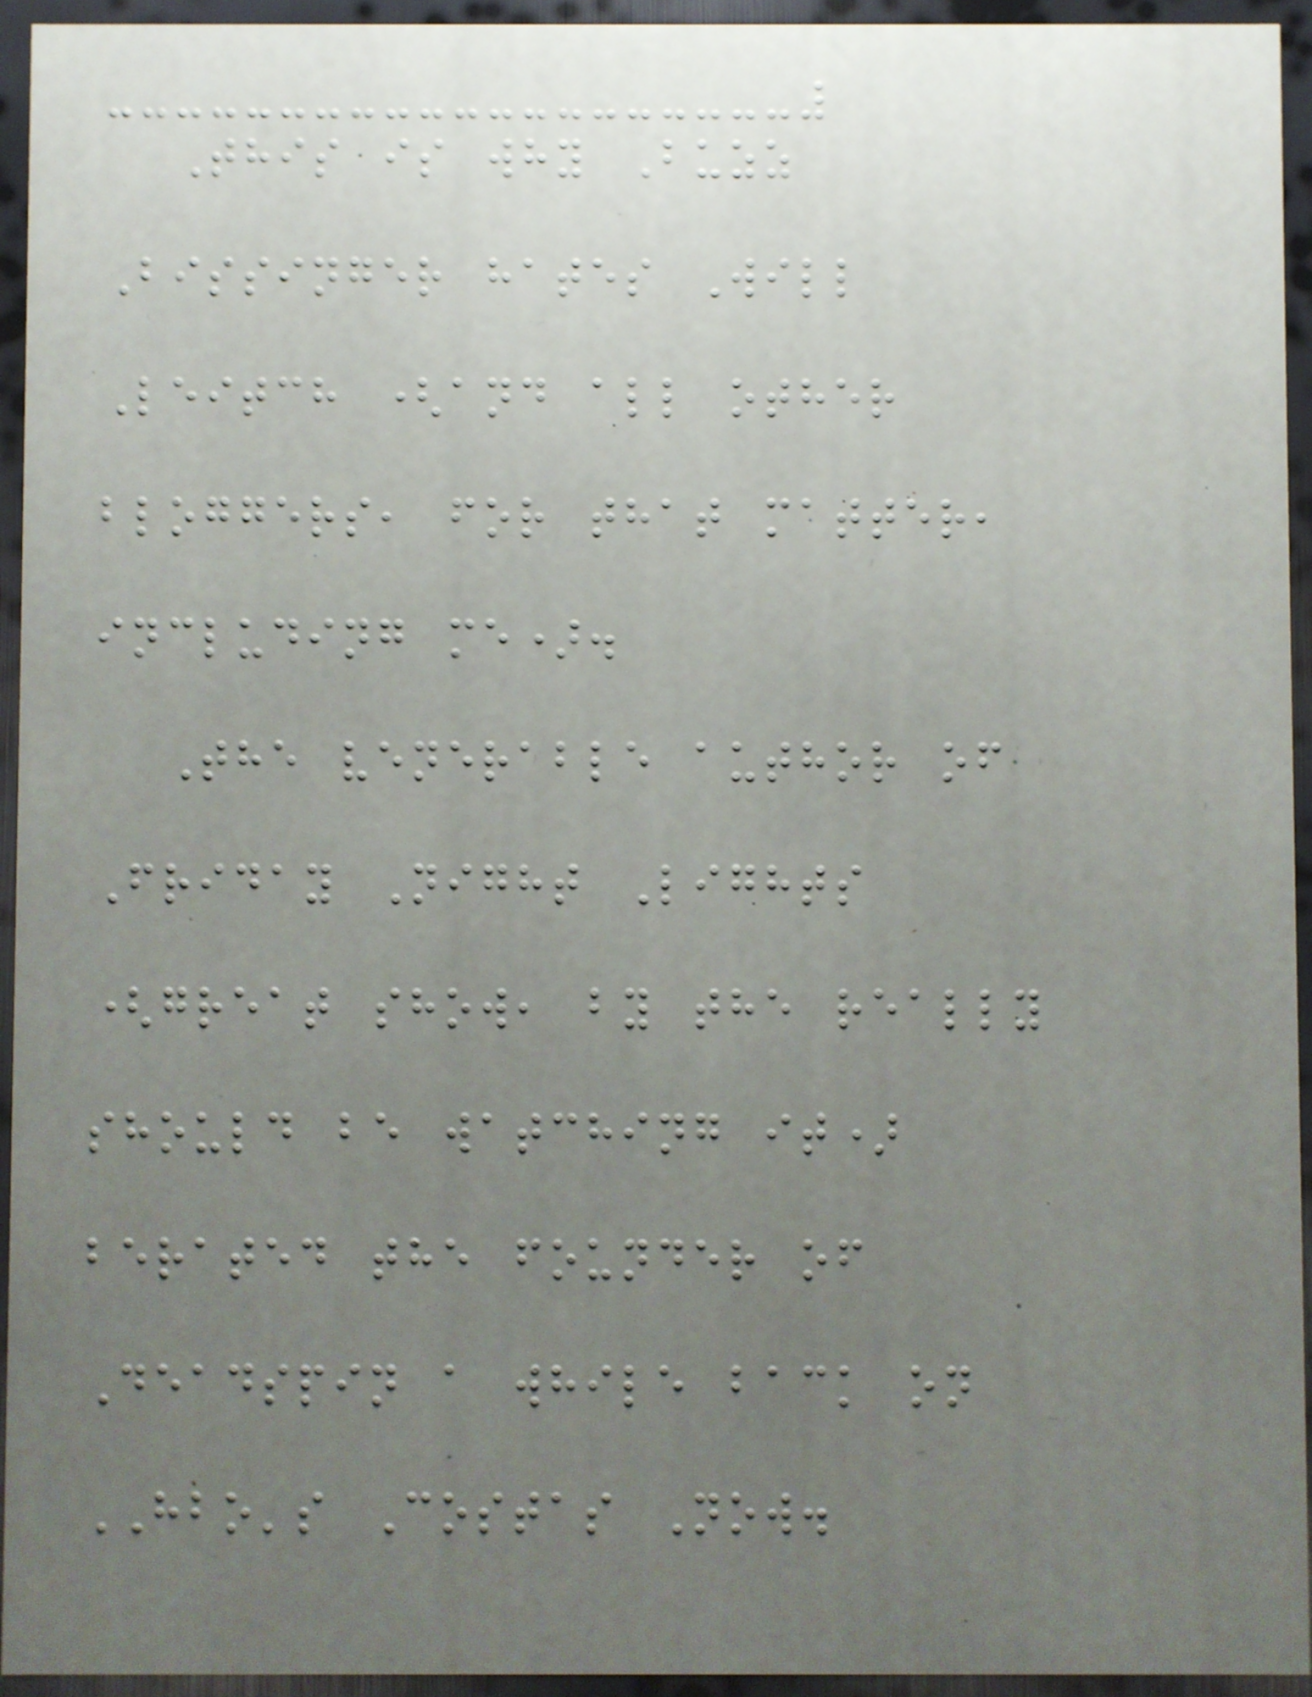This is why Buzz
Bissinger hates Will
Leitch (and all other
bloggers, for that matter,
including me).
The venerable author of
Friday Night Lights
(great show, by the really
should be watching it)
berated the founder of
Deadspin a while back on
HBO's Costas Now.
